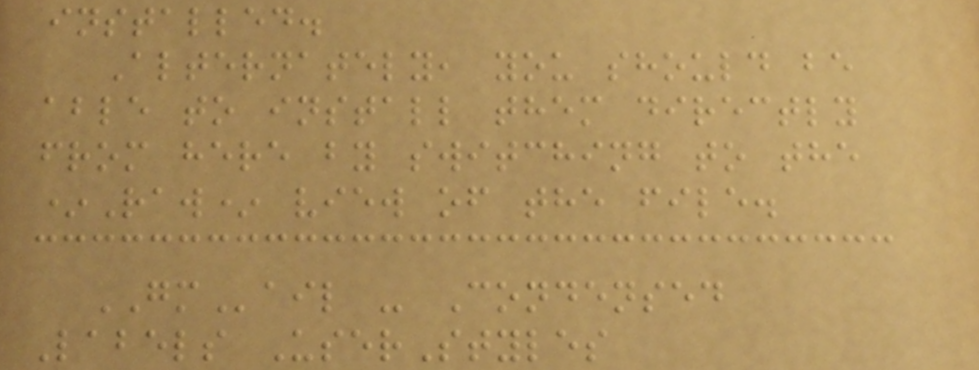installed.
Alternately, you should be
able to install them directly
from here by switching to the
*Raw* view of the file.
GMail - Condensed
Labels UserStyles
